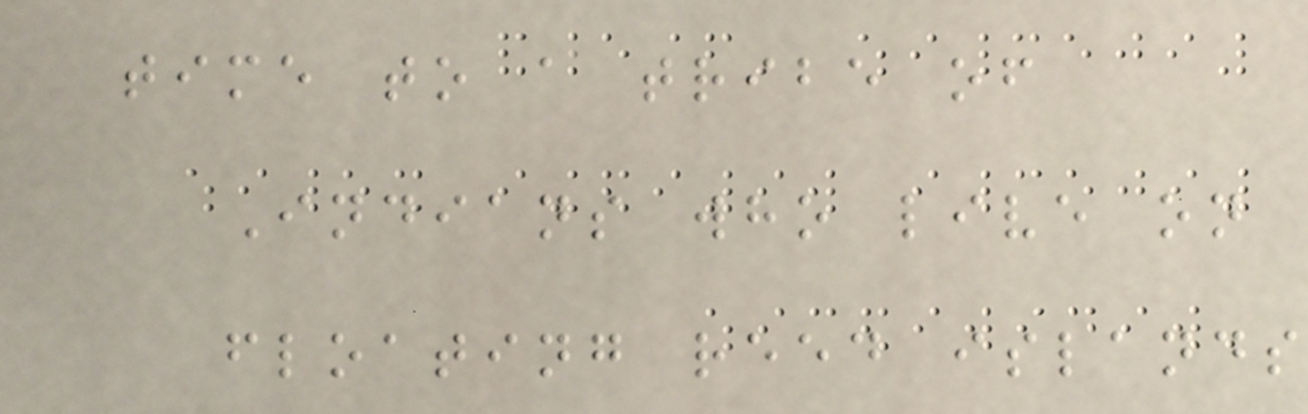time to a tribe of
Indians who live on
floating reed islands
